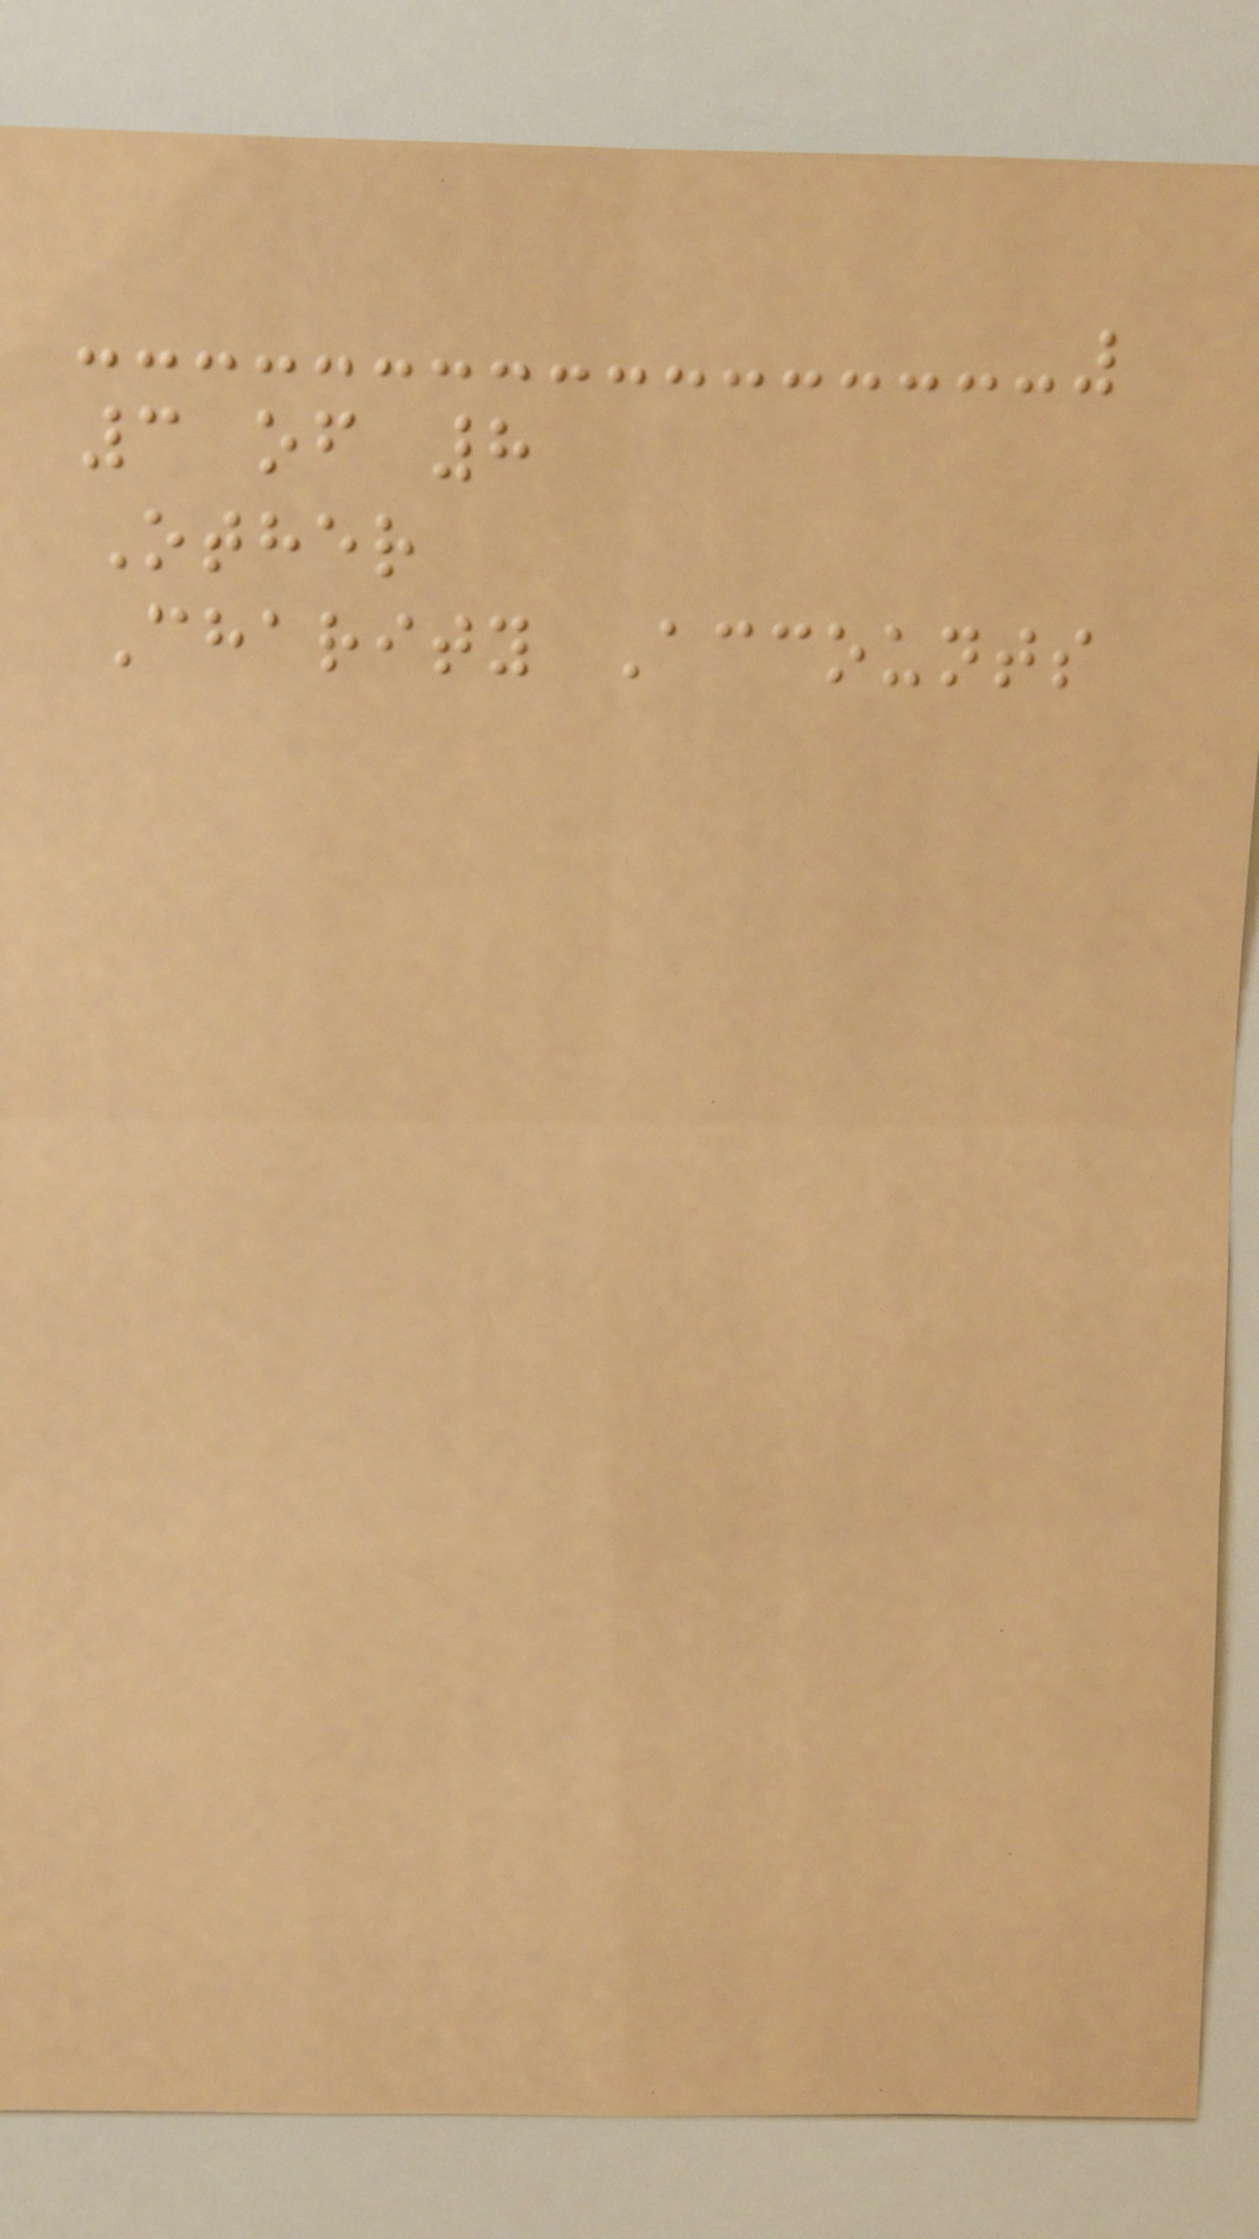3 of 8
Other
Charity Accounts
